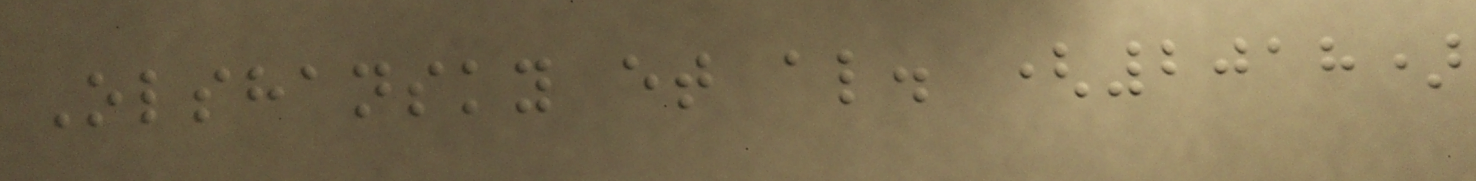Olshansky et al. (2018)
